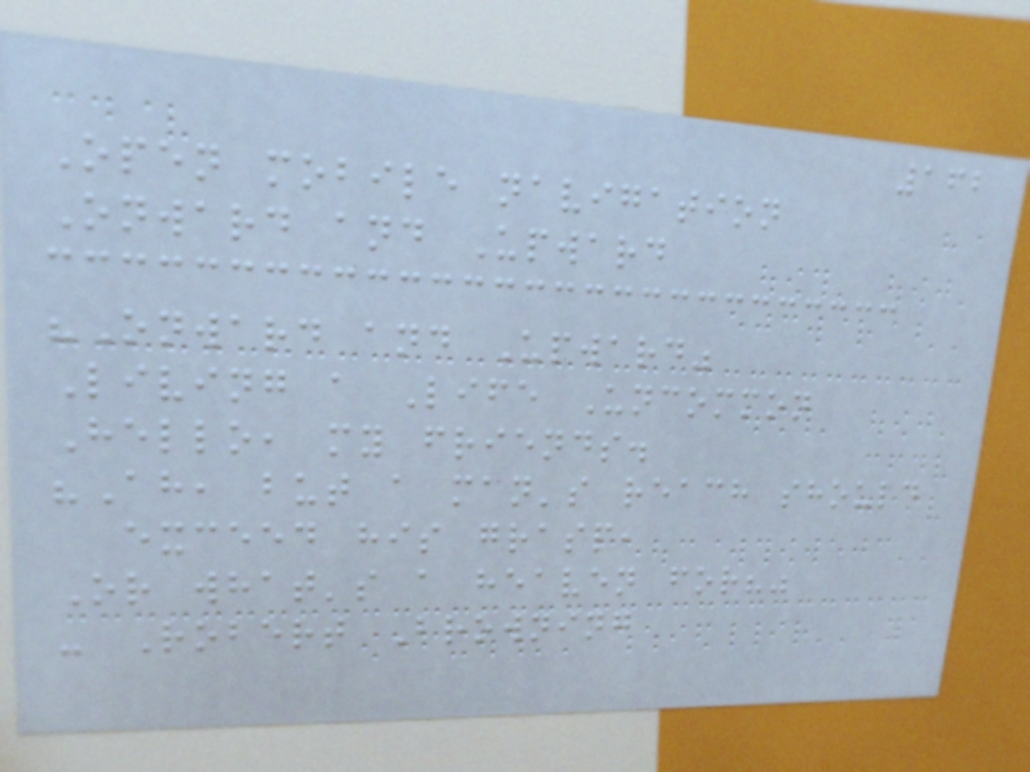162
Open mobile navigation
Onward and Upward
"Onward and Upward"
Living a Life Uncommon
Hello, my friends.
"Ah, but a man's reach should
exceed his grasp,
Or what's a heaven for?"
- Robert Browning
